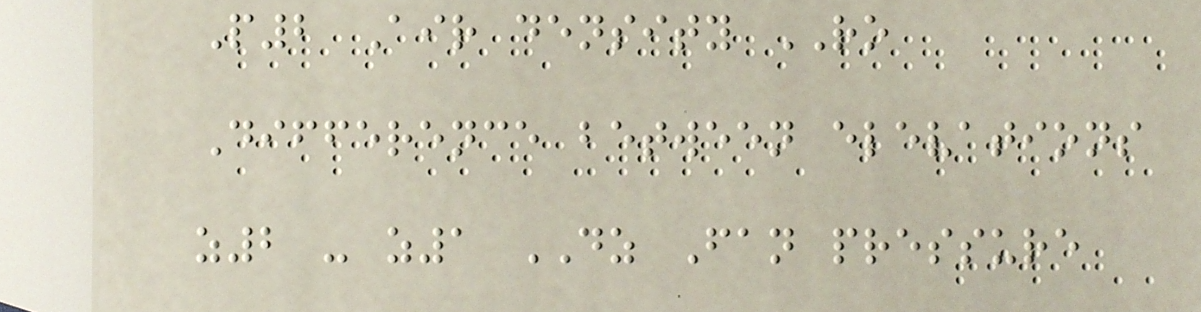P2 Air density RO
Difference between elevations
z2 - z1 DZ Fan pressure
